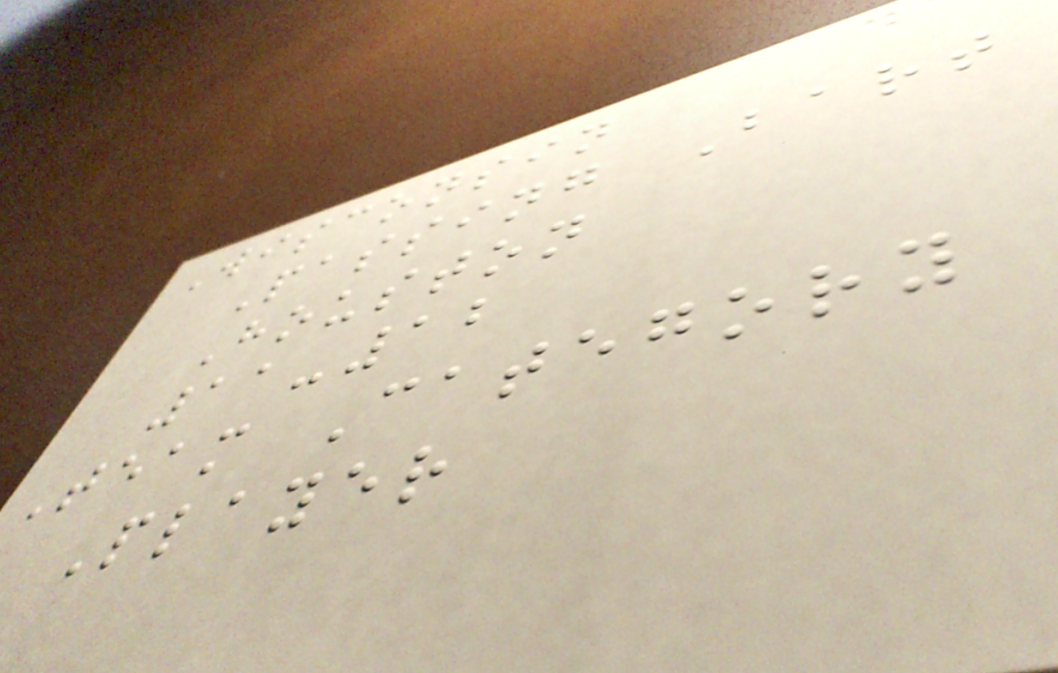Wisconsin
Passing Bart
Houston
11-12
Team Category
Player
